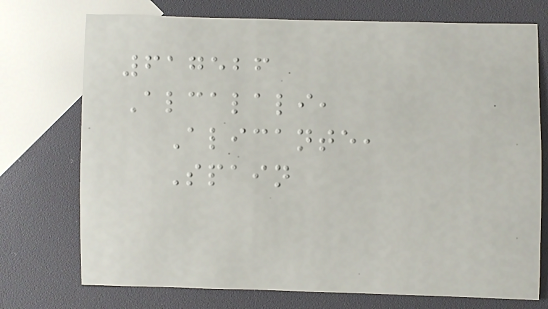617526
Alcalali,
Alicante,
Spain
